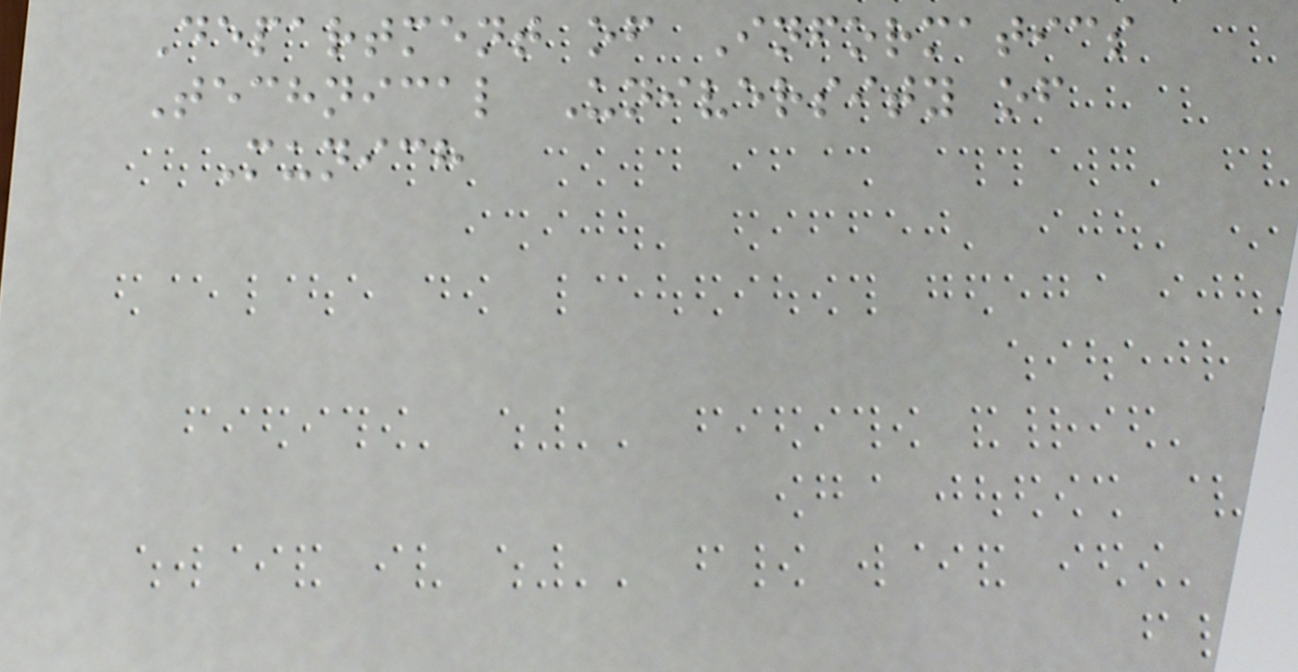Department of Informatics
Technical University of
Munich
